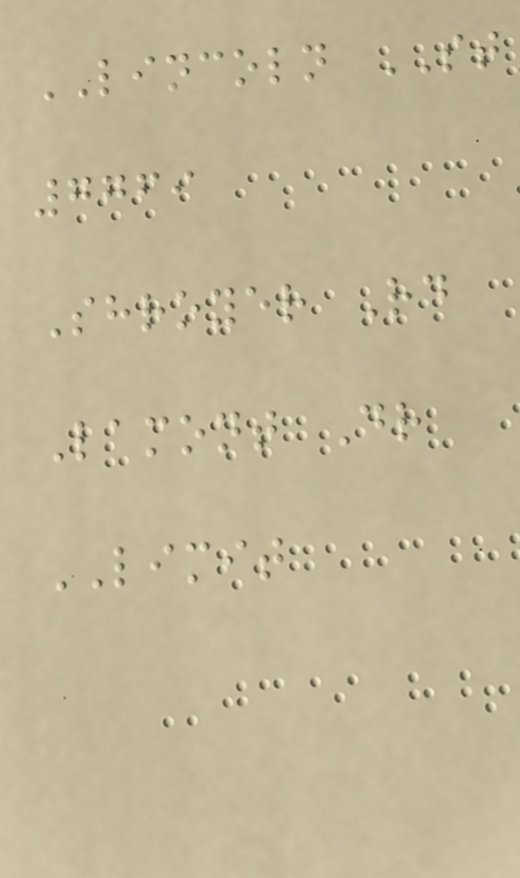LINCOLN ST
7769
Shroyer Rd
Lamont Dr
LIMIT
